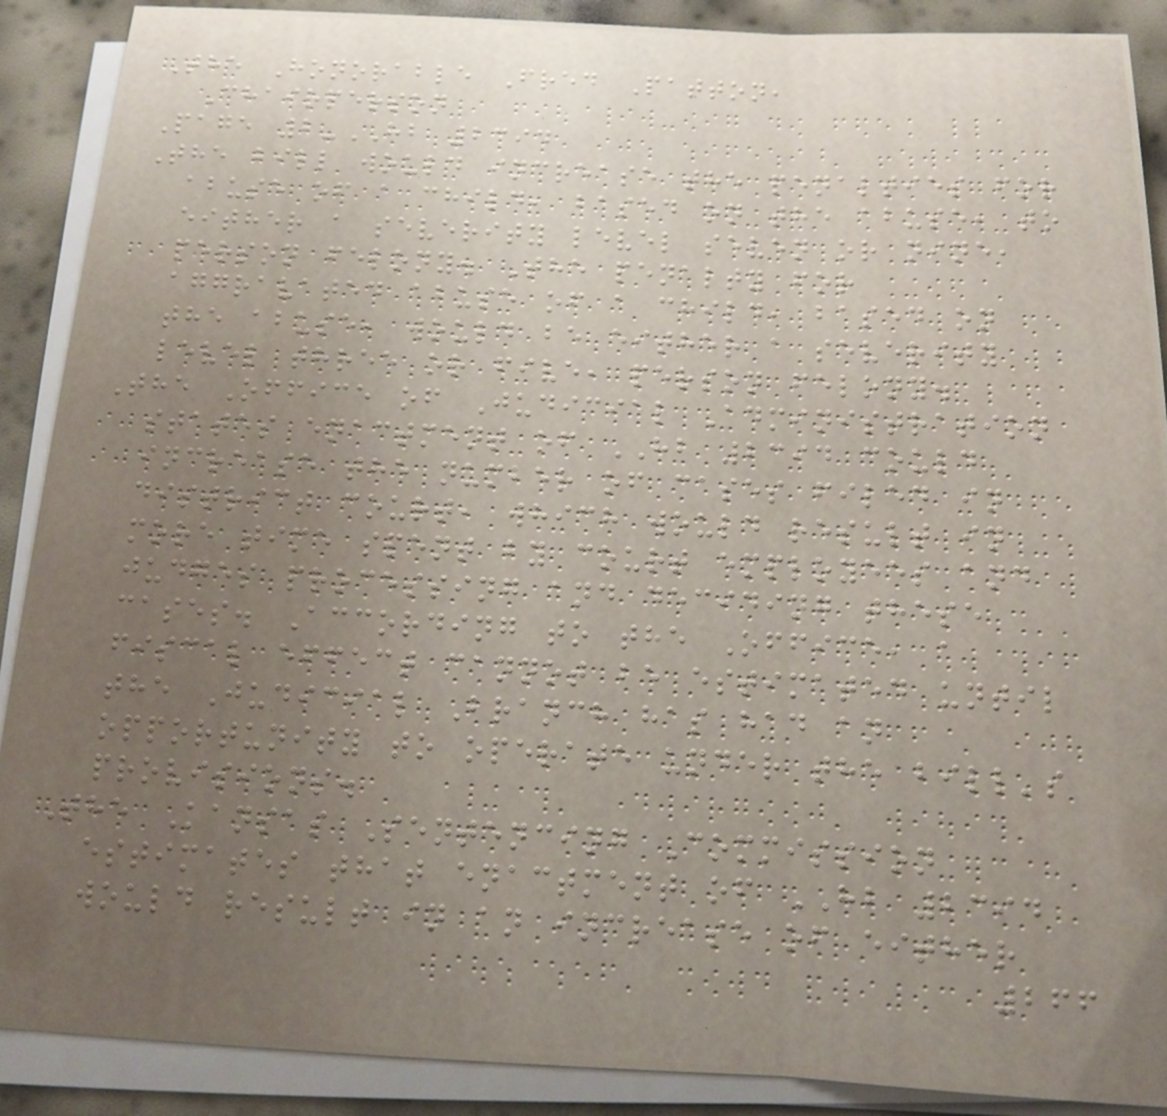The Honorable Fred Patton,
Chairperson
Page 2-HB 2394
The bill would increase the penalties for
abuse of a child, based on the abuse, to
either a severity level seven or nine,
person felony. The penalty for
aggravated abuse of a child, based on
the abuse, would be either a severity
level three or five, person felony.
The Office of Judicial Administration
states enactment of HB 2394 could
increase the number of cases filed in
district court, which would result in
more time spent by court employees and
judges processing and deciding these
cases. According to the Office, a
fiscal effect cannot be estimated until
the Judicial Branch has had an
opportunity to operate under the bill's
provisions.
The Kansas Sentencing Commission
estimates that enactment of HB 2394
would result in an increase of either
266
